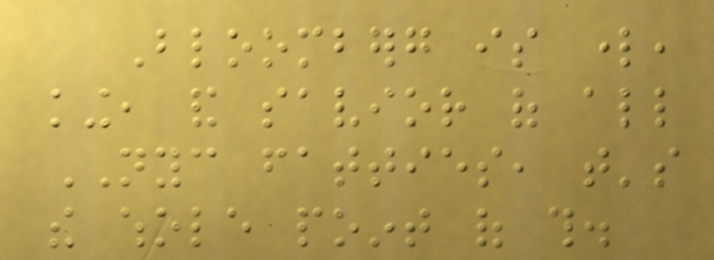Bloomberg is lord,
king, and savior of all
NYC fatties, that's
the whole point of this.
